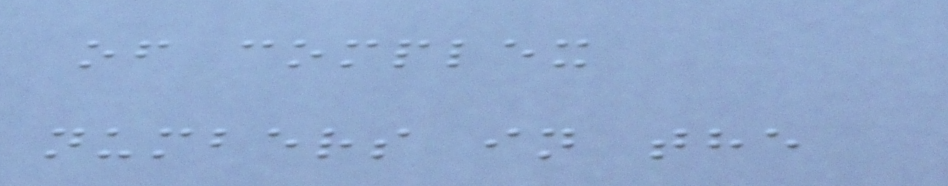of complex
numbers in the
